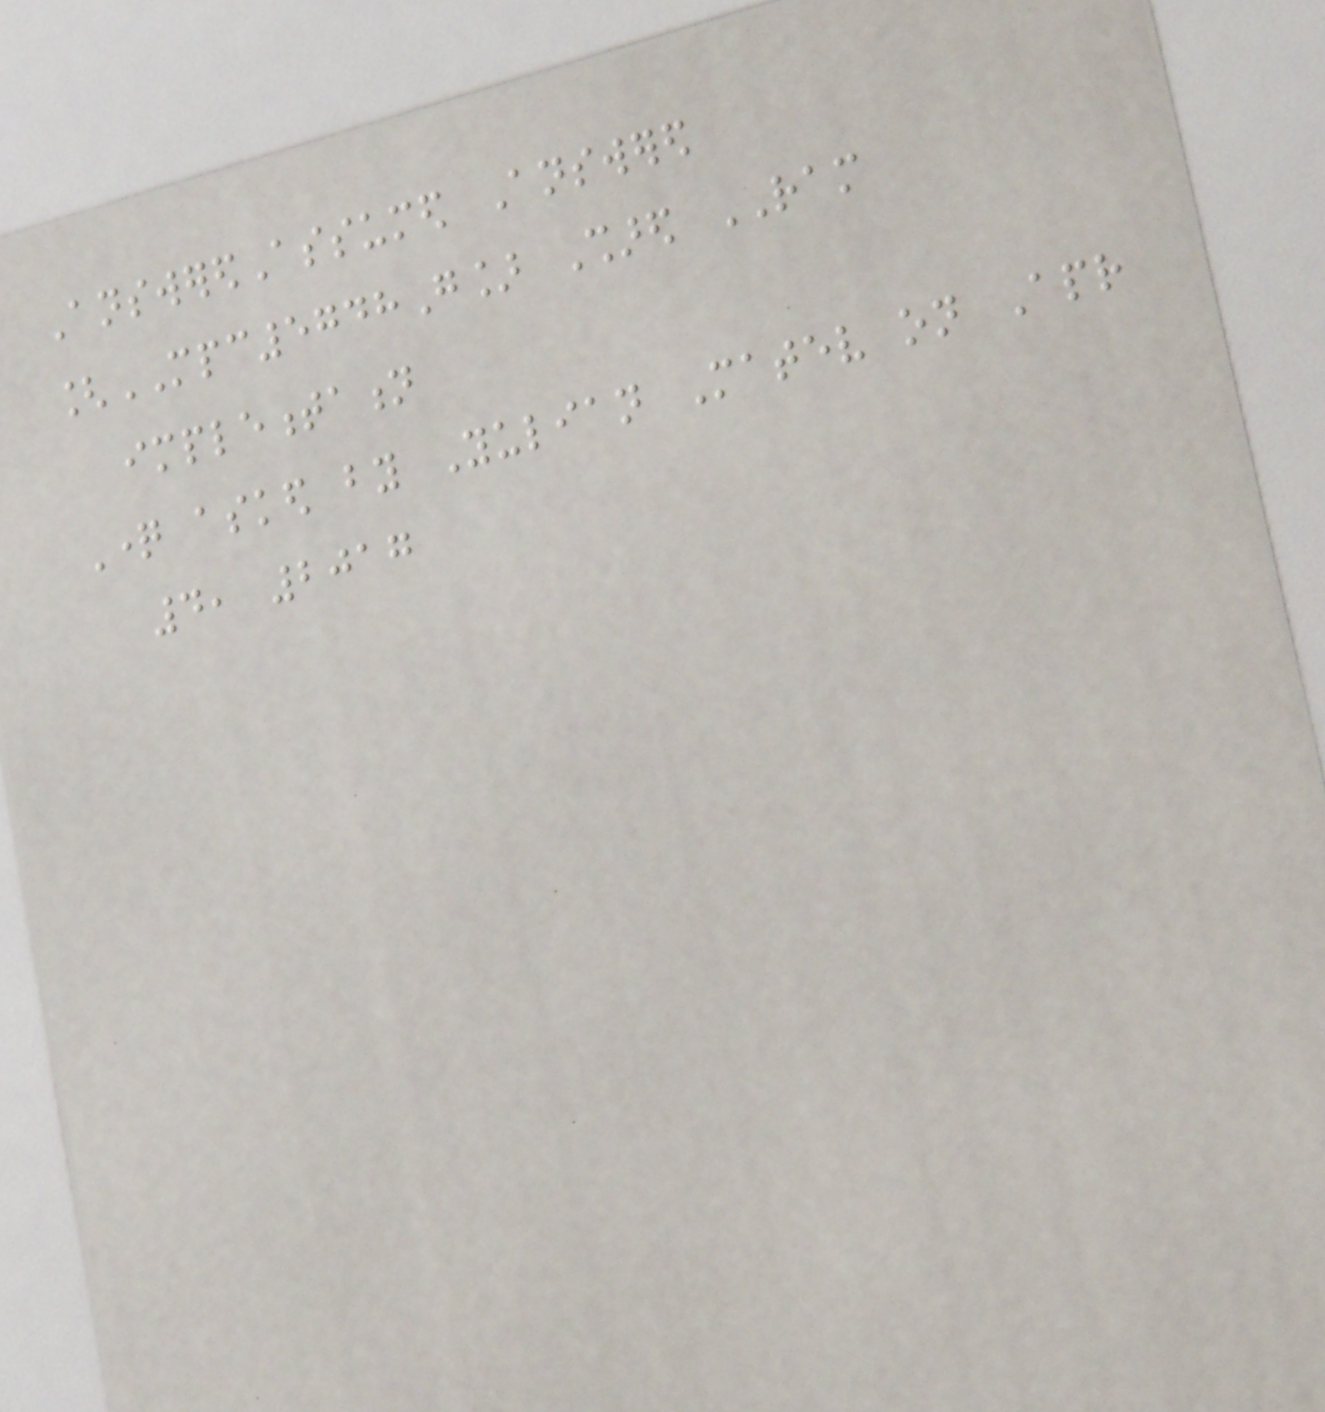AnsweredAssumed Answered
[MPC5748G] Shared RAM
implementation
Question asked by Yulian Matev on Apr
4, 2017
